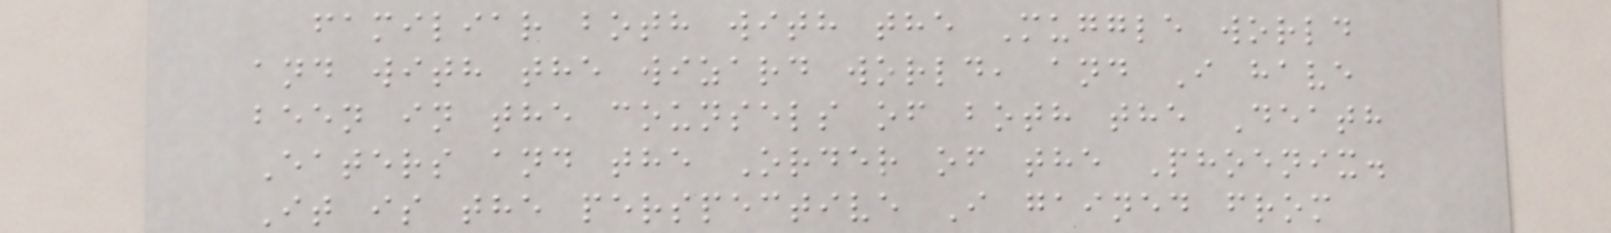familiar both with the Muggle world
and with the wizard world, and I have
been in the counsels of both the Death
Eaters and the Order of the Phoenix.
It is the perspective I gained from
